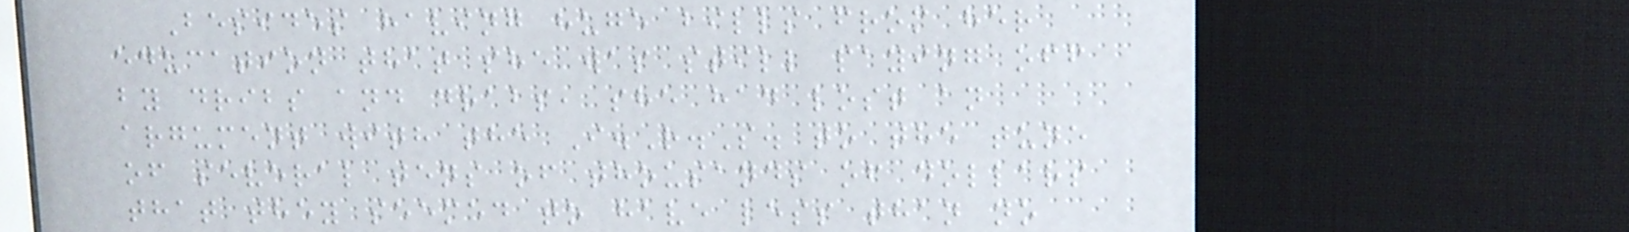Besides having huge bills from her
education that she was still paying off
by dribs and drabs, she had lost an
argument with the I.R.S. to the tune
of several tens of thousands of dollars
that they seemed to have less than no
